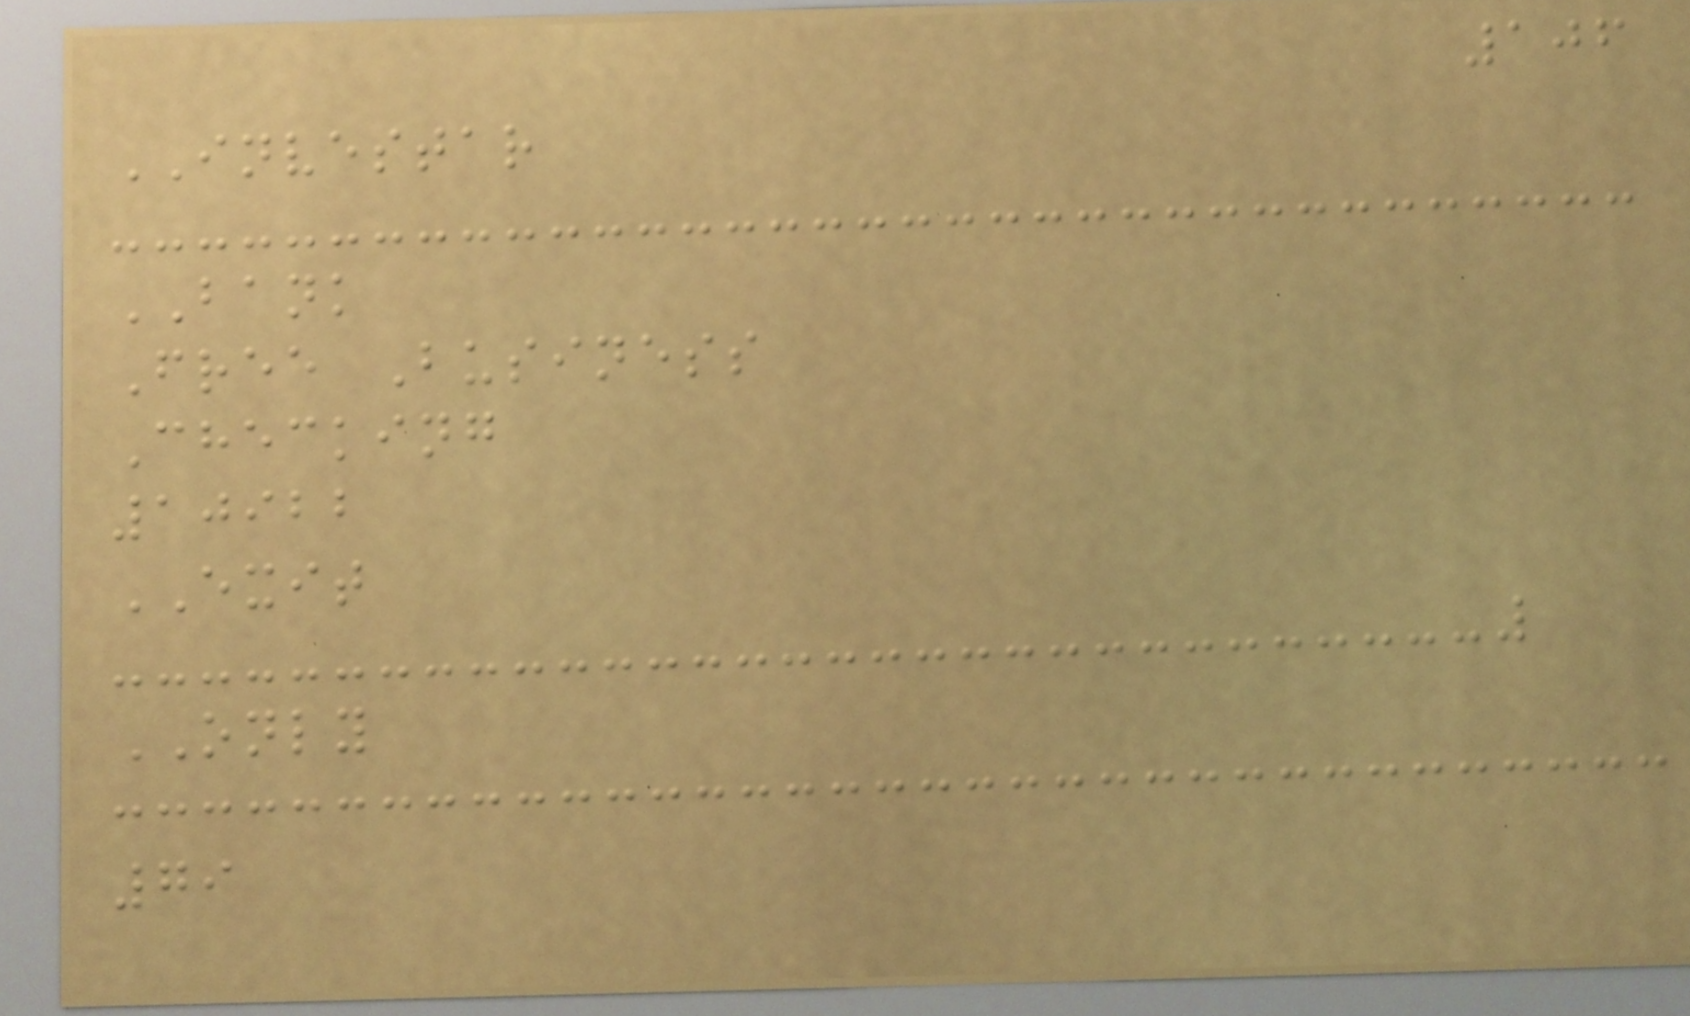106
INVESTAR
BANK
Free Business
Checking
10922
EXIT
ONLY
79
